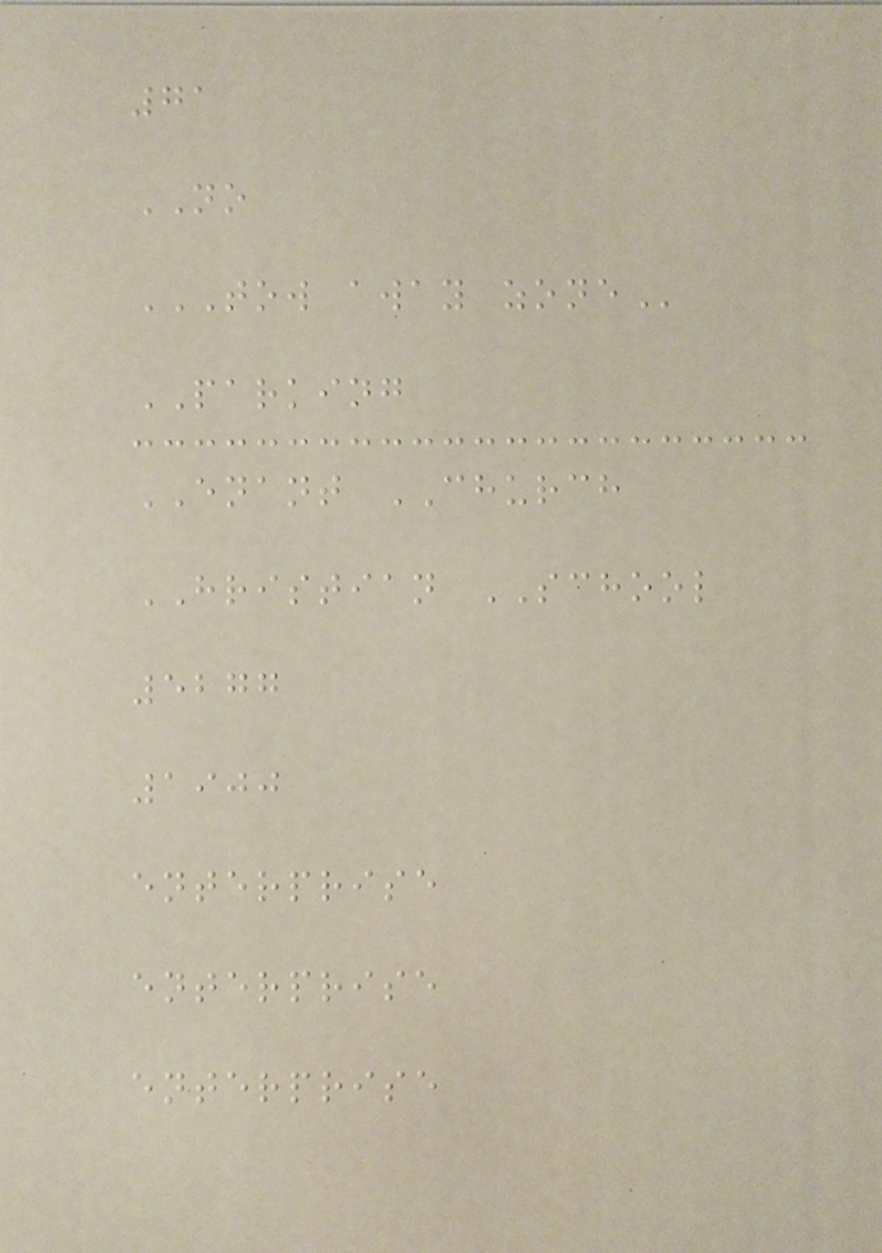71
NO
TOW AWAY ZONE
PARKING
ENANT CHURCH
HRISTIAN SCHOOL
5277
1900
enterprise
enterprise
enterprise
